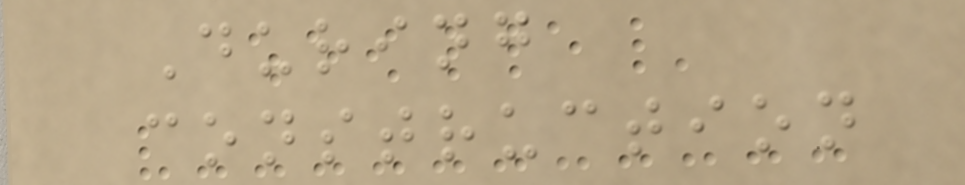During
construction
